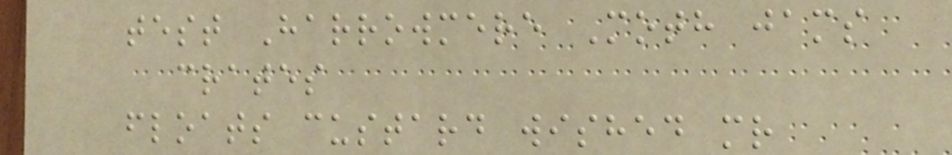test Harrowmere Moth jams
crates
floats custard wished mr
